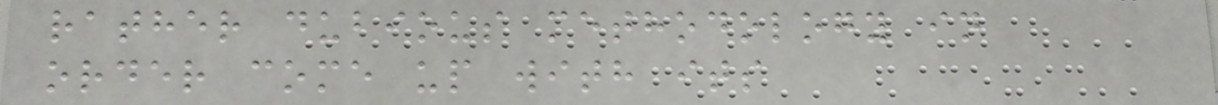rather dubious methodology in
order come up with its
